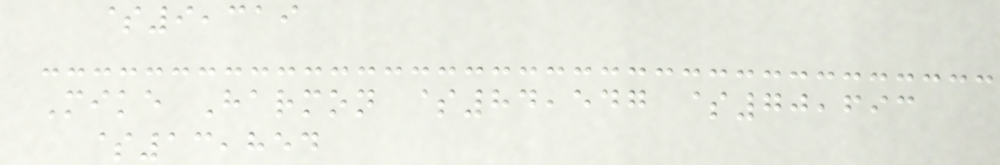$9,319
Mike Harmon $84,547 $70,693
$13,854
